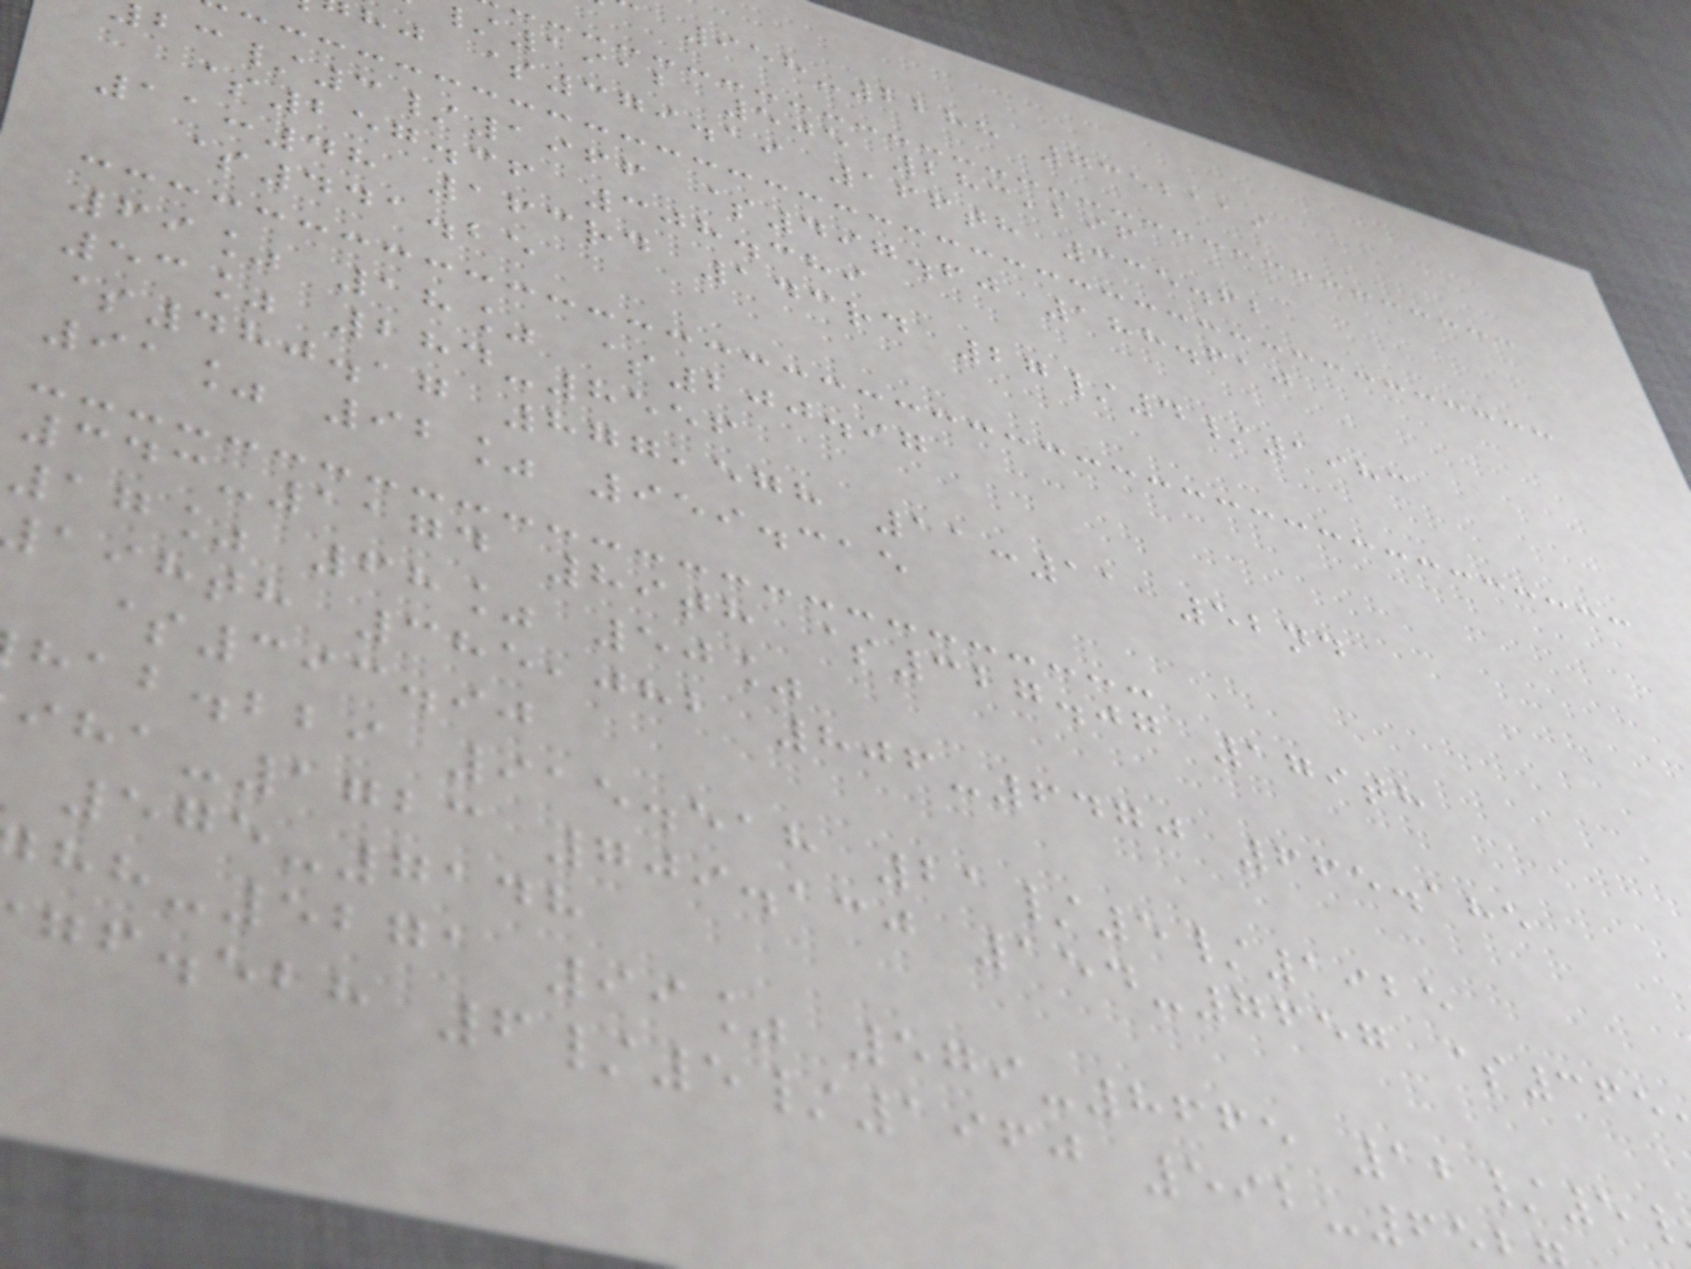958-2288 7352119
1912 505 283,296
hj $379.19 166th 335.62
/3/1966 $497.60 188.610
$257.36 308.389
11:48 163rd 143rd 27/4/1983
$441.25
69% 18% $200.97
53% 284-8556
$480.17 877,578 11:11 52nd
91% 92% 959.315
343-1174 89th $327.07 179th
17% 68% 50%
aihth 385,082 806-6470 665.185
$393.90
hab.bbi 915.518 21/5/1925
-1723 709.130 154-7657 $365
575-7148
-5271 99% 579-8665 12/5
gf.ebh 6/5/1960 592-65
